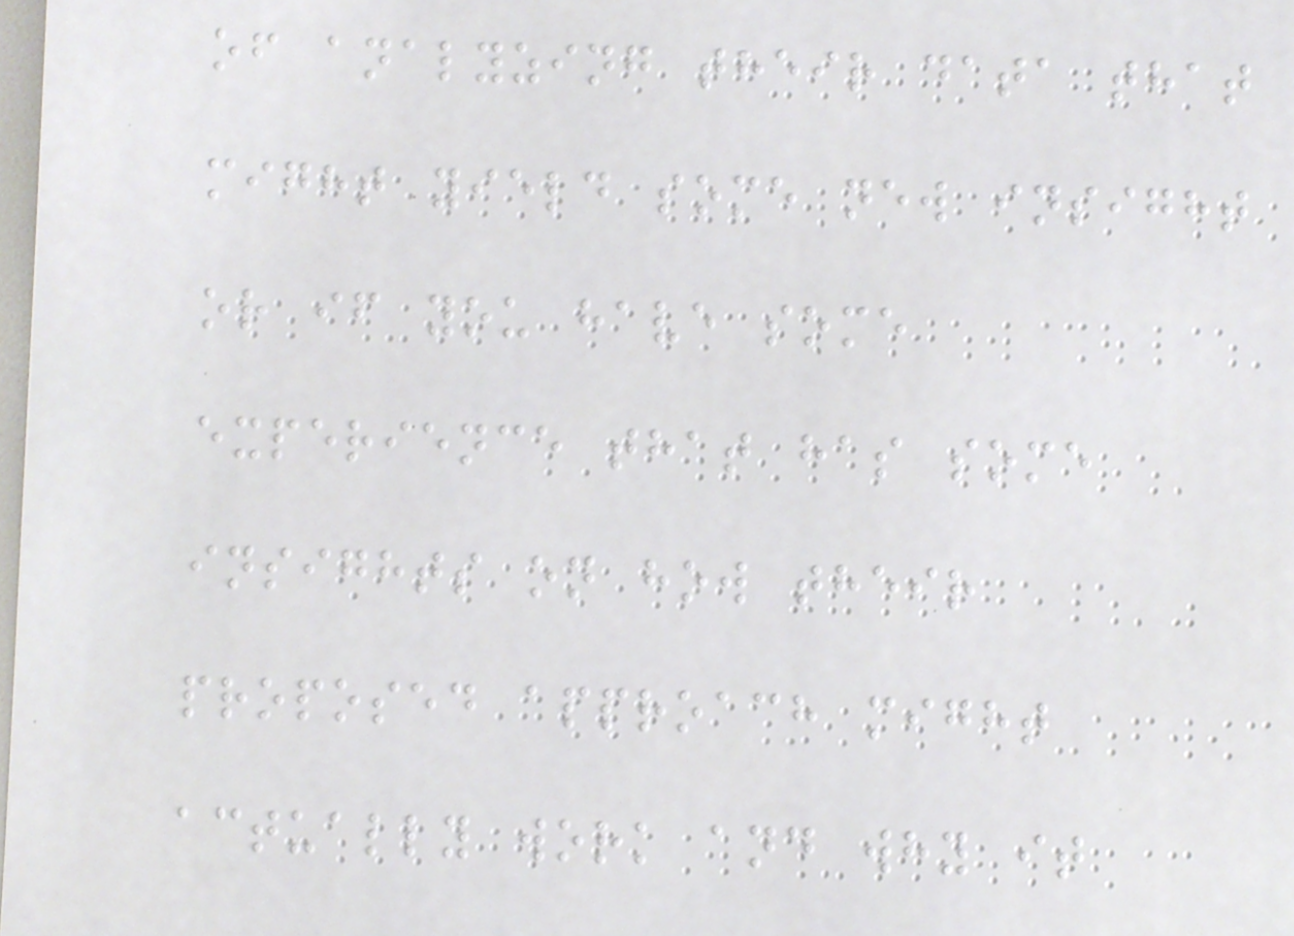of analyzing their data that
might yield some new insight
or if you have some
experience that has some
insights on how their
proposed approach might
actually work and why it
